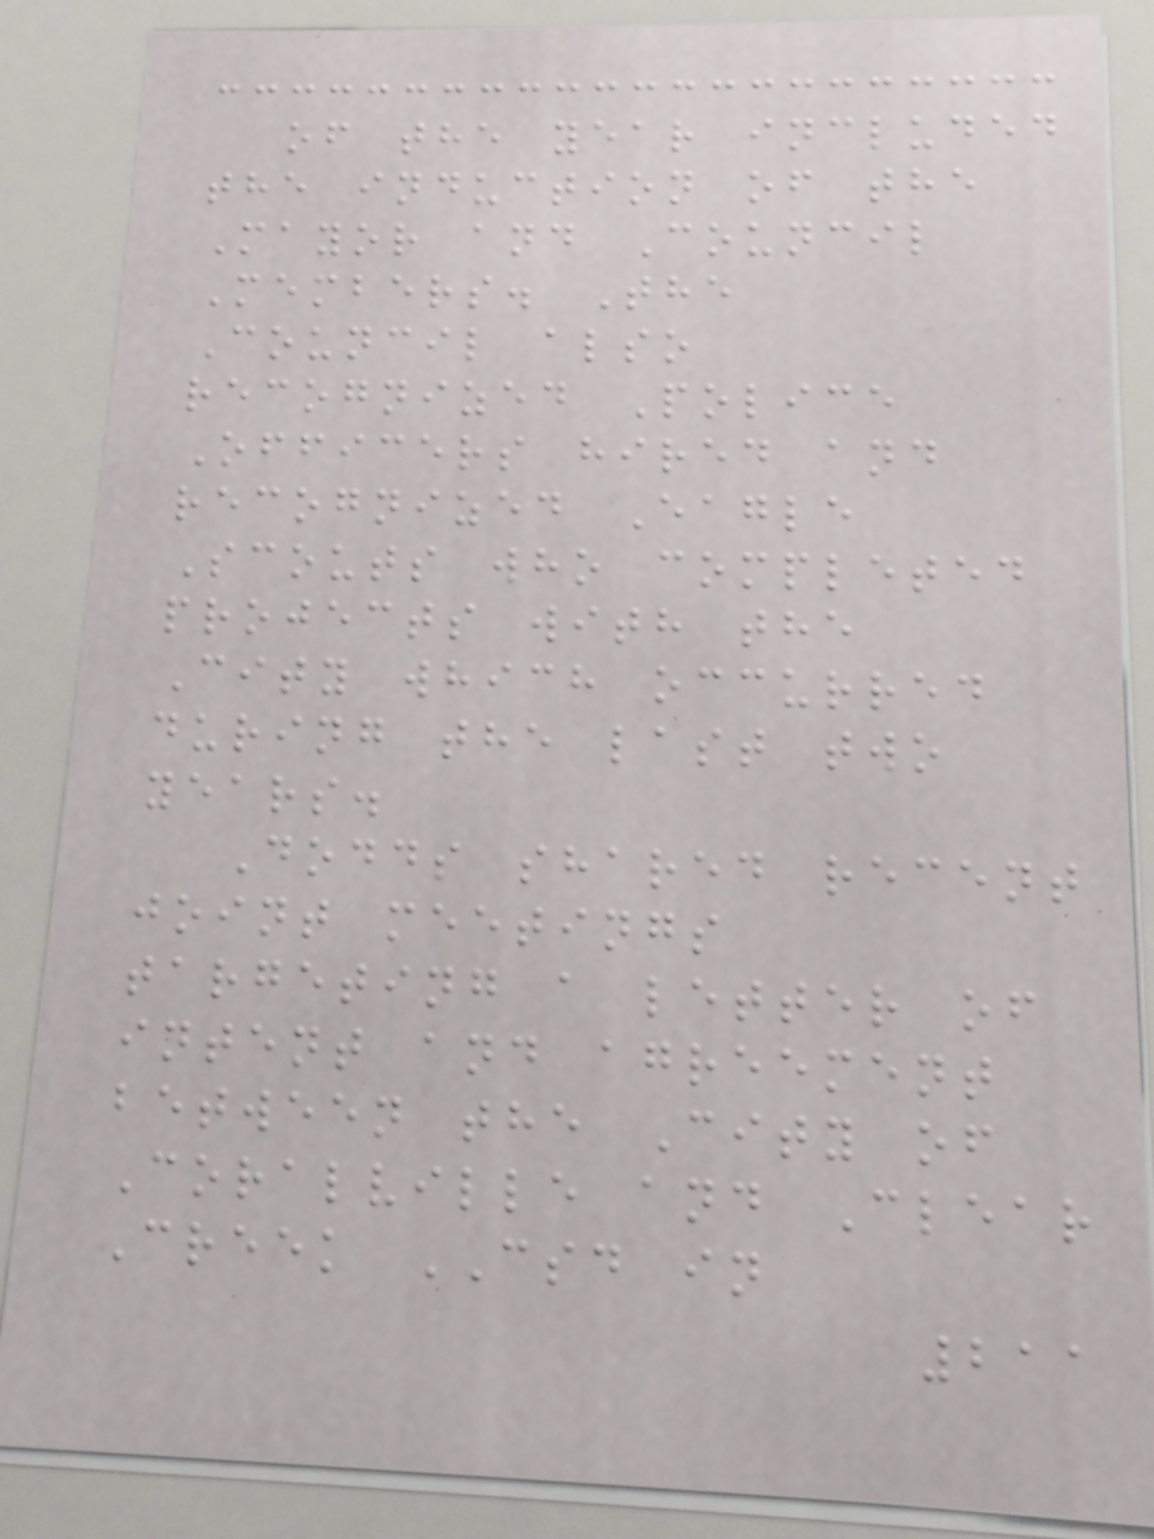of the year included
the induction of the
Mayor and Council
Members. The
Council also
recognized Police
Officers hired and
recognized Eagle
Scouts who completed
projects with the
City which occurred
during the last two
years.
Dodds shared recent
joint meetings
targeting a letter of
intent and agreement
between the City of
Coralville and Clear
Creek CSD in
211
